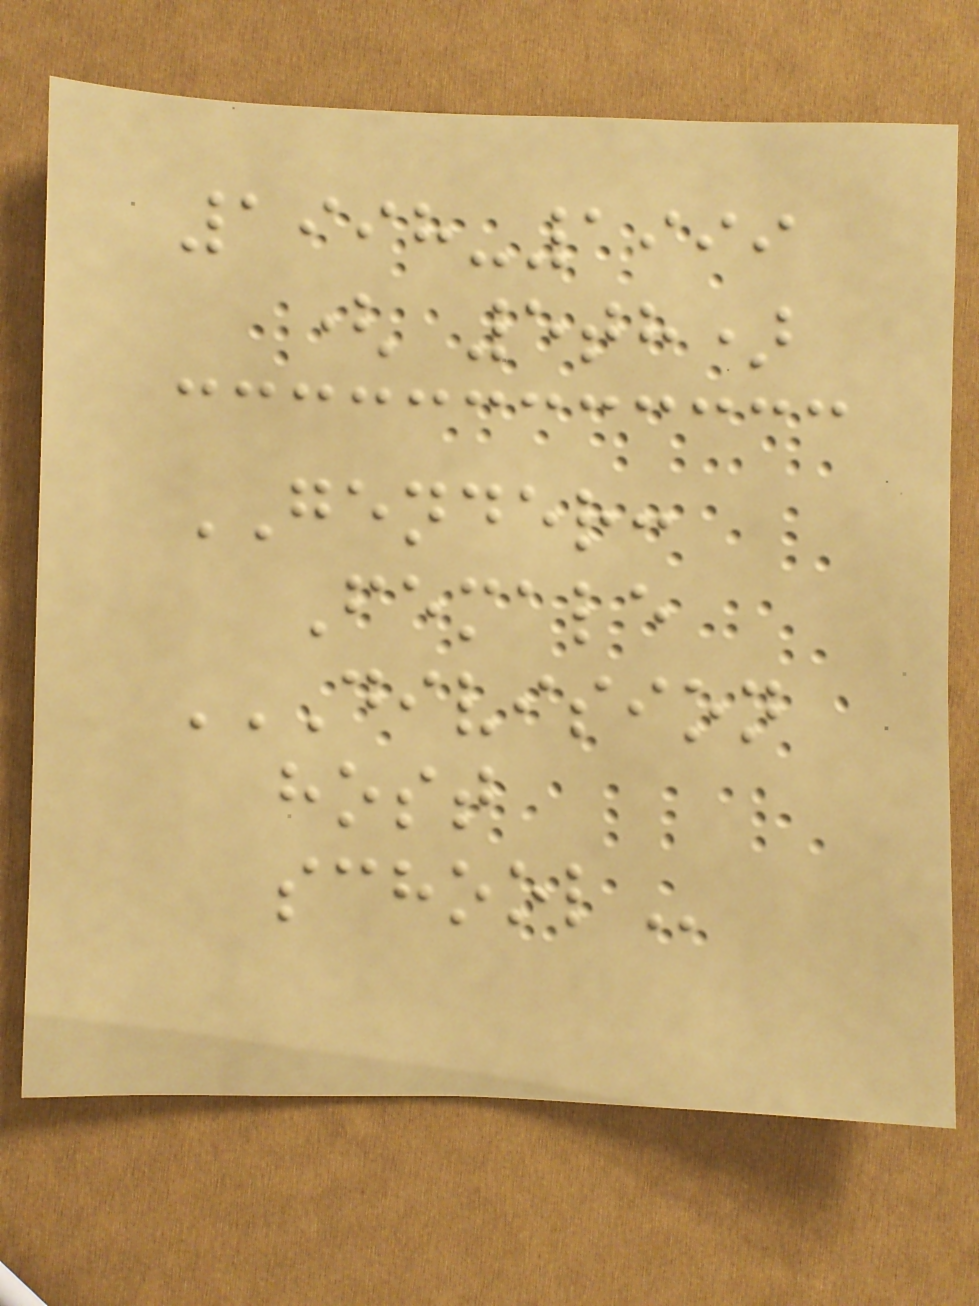1998-1999
( 5th)
GENDER:
Female
DIVISION
HOST
SCHOOL
